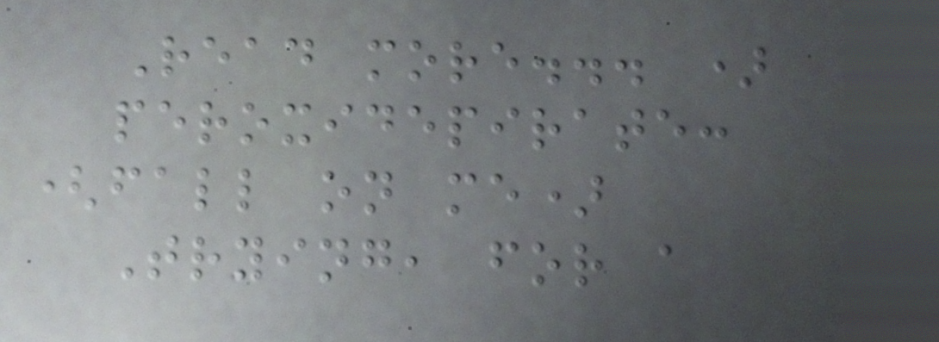Read more... )
peroxidepirate:
(fall on me)
Trying, for a
